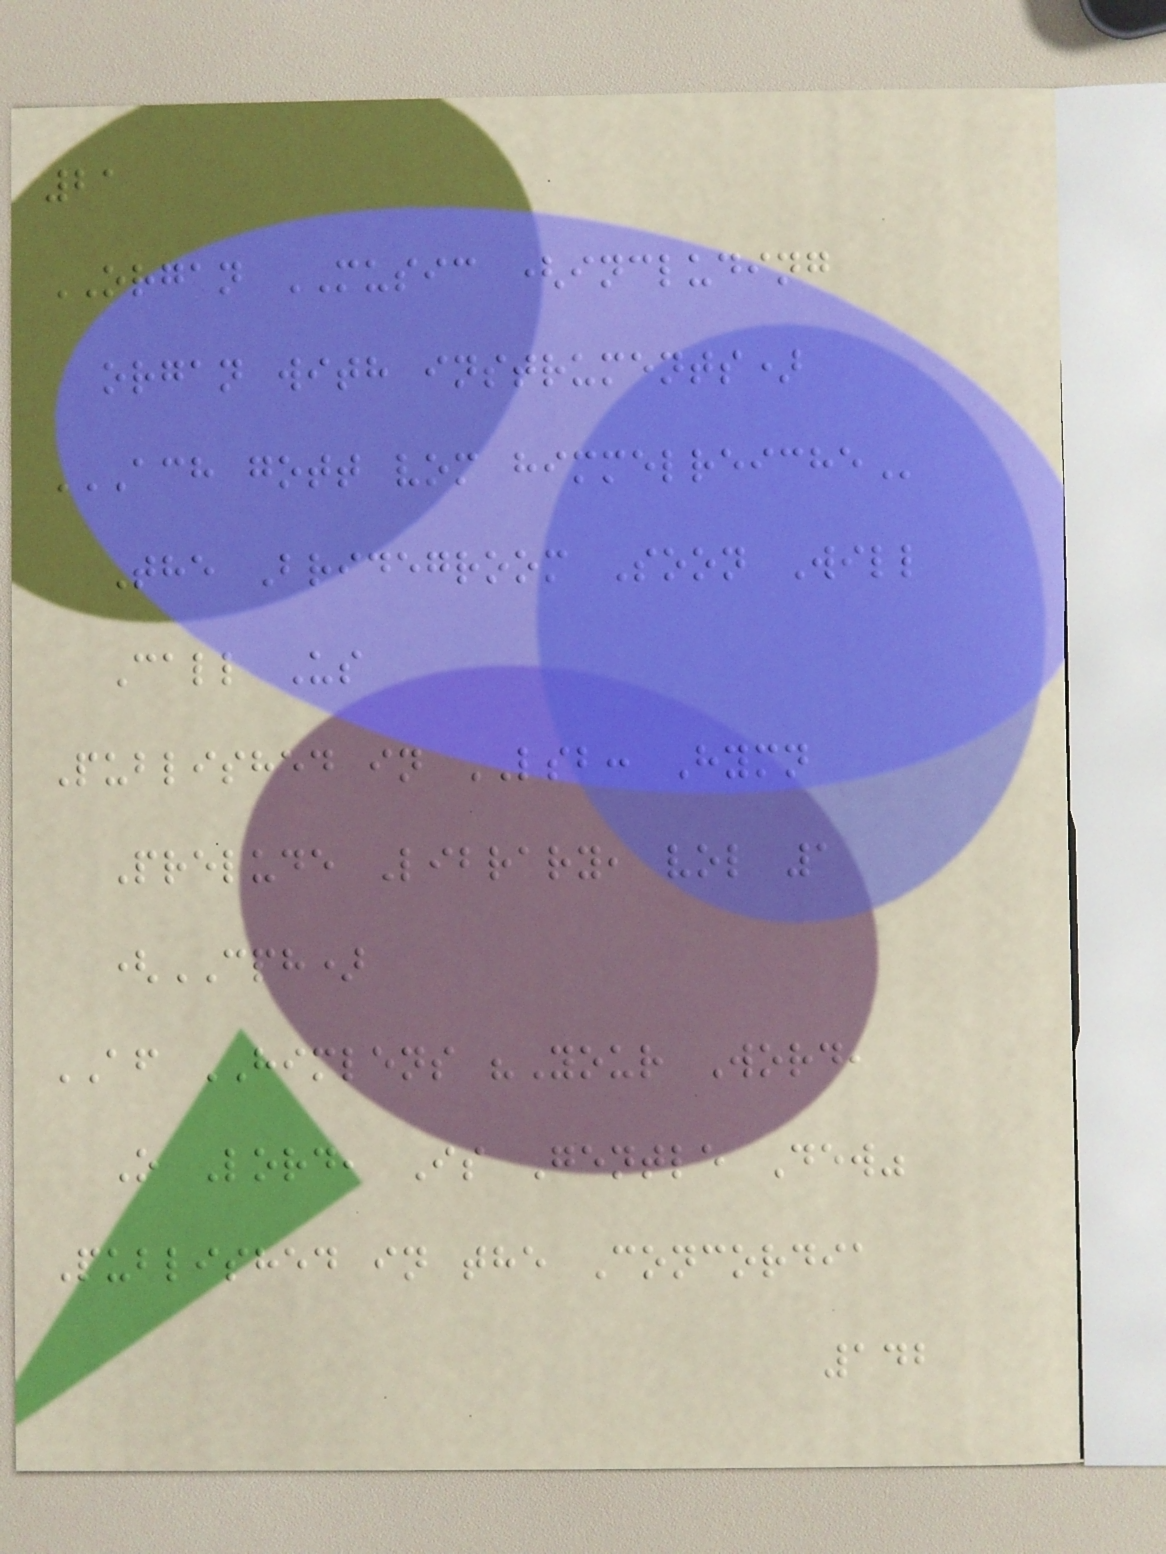21
ORGAN MUSIC (including
organ with instruments)
ACH GOTT VOM HIMMELREICHE
The Bridegroom Soon Will
Call Us
Published in LSB: Hymn
Prelude Library, vol 1
(CPH)
AF HIMLENS "Your Word,
O Lord, Is Gentle Dew"
Published in the Concordia
142
